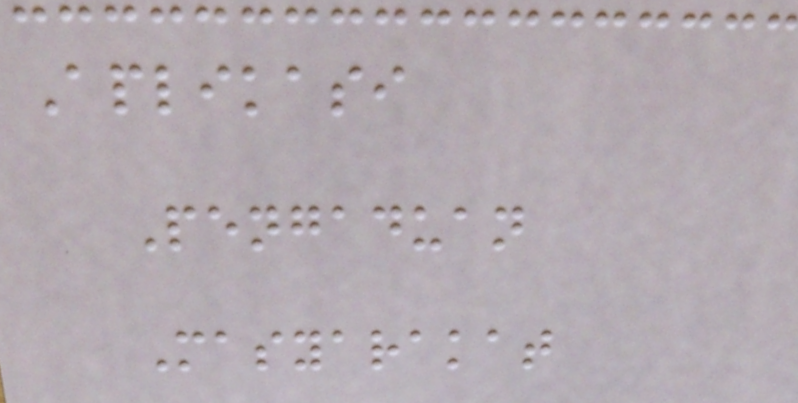Aplikasi
Pengaduan
Masyarakat
